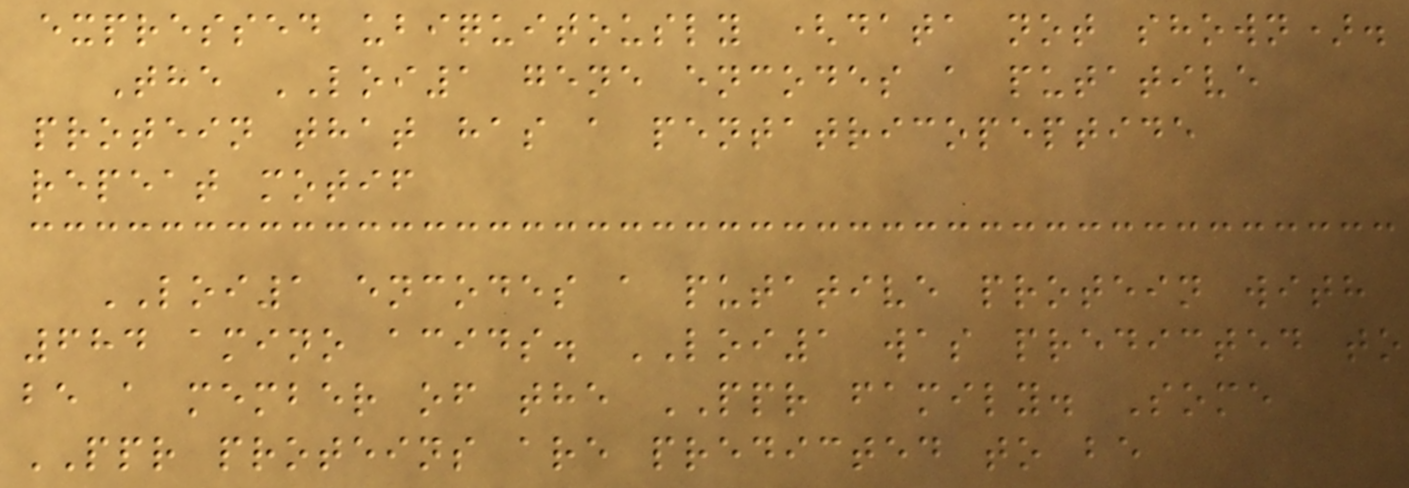expressed ubiquitously (data not shown).
The LOI1 gene encodes a putative
protein that has a pentatricopeptide
repeat motif
LOI1 encodes a putative protein with
684 amino acids. LOI1 was predicted to
be a member of the PPR family. Some
PPR proteins are predicted to be
